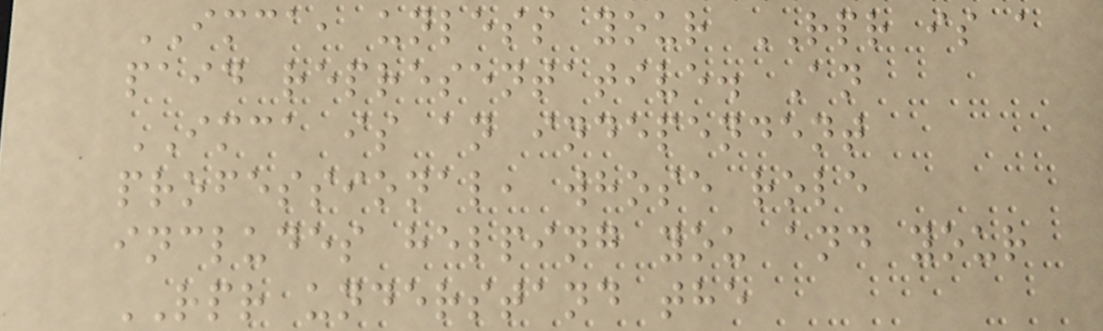IMCA, unless your RPR is a
paid representative. An
IMCA is an independent
professional, whose role
includes helping you and your
RPR understand the
